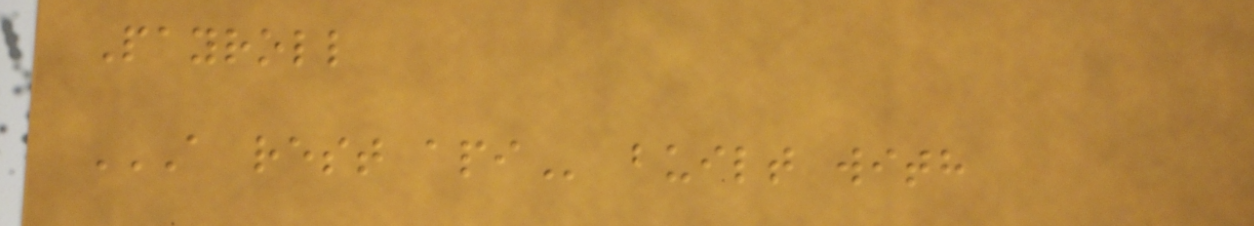Payroll
A REST API built with
